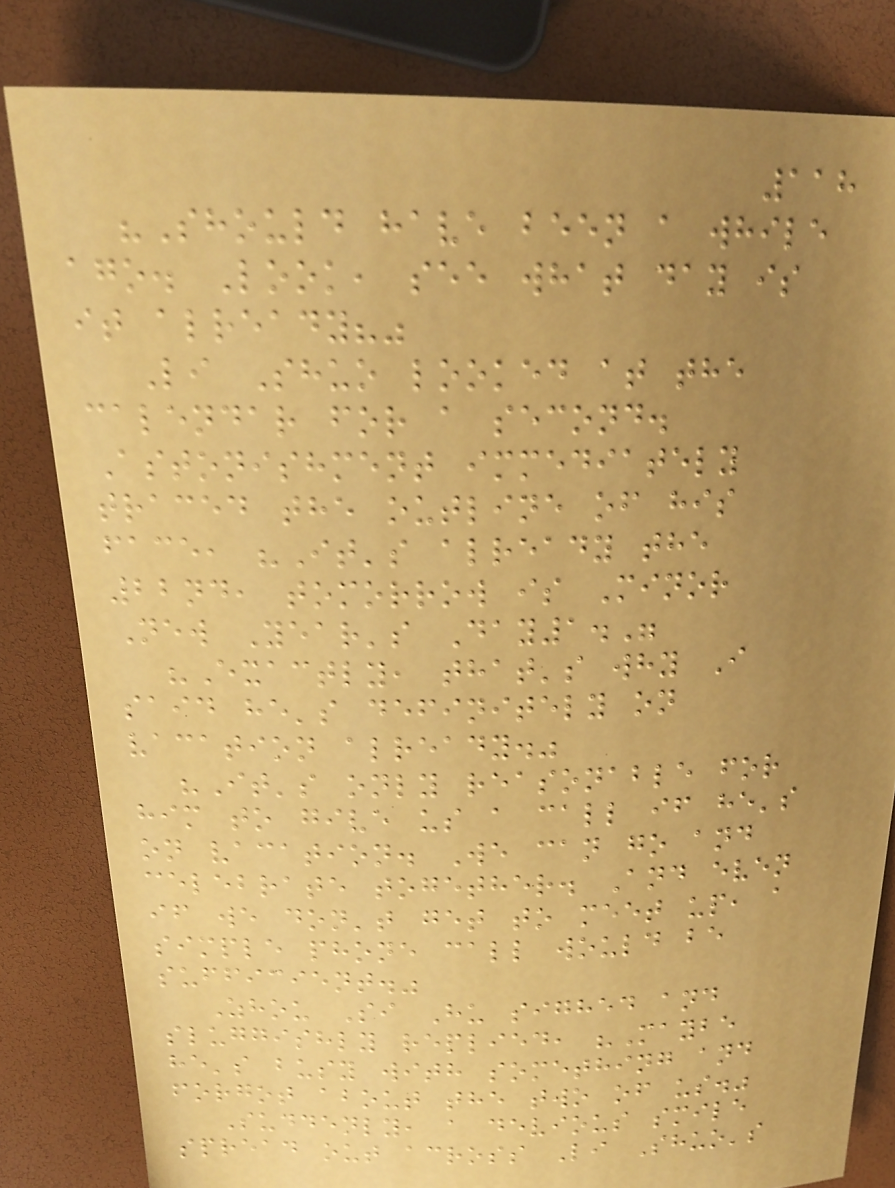118
"Should have been a while
ago. Look, see what day is
it already?"
Li Shuo looked at the
calendar for a second.
Astonishment immediately
traced the outline of his
face, "It's already the
22nd, tomorrow is Minor
New Year's Day1."
"Exactly, that's why I
said he's definitely on
vacation already."
"It's only reasonable for
him to give us a call if he's
on vacation. We can go and
celebrate together. And even
if we don't get to meet up, a
simple phone call would be
sufficient."
Zhou Si Hu sighed and
sluggishly replied, "Maybe
he's busy with something and
forgot about the two of us."
Suddenly, a devious smile
spread out across Li Shuo's
